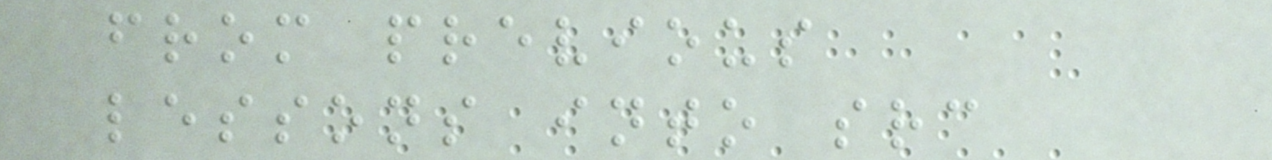from previous
lessons into src
